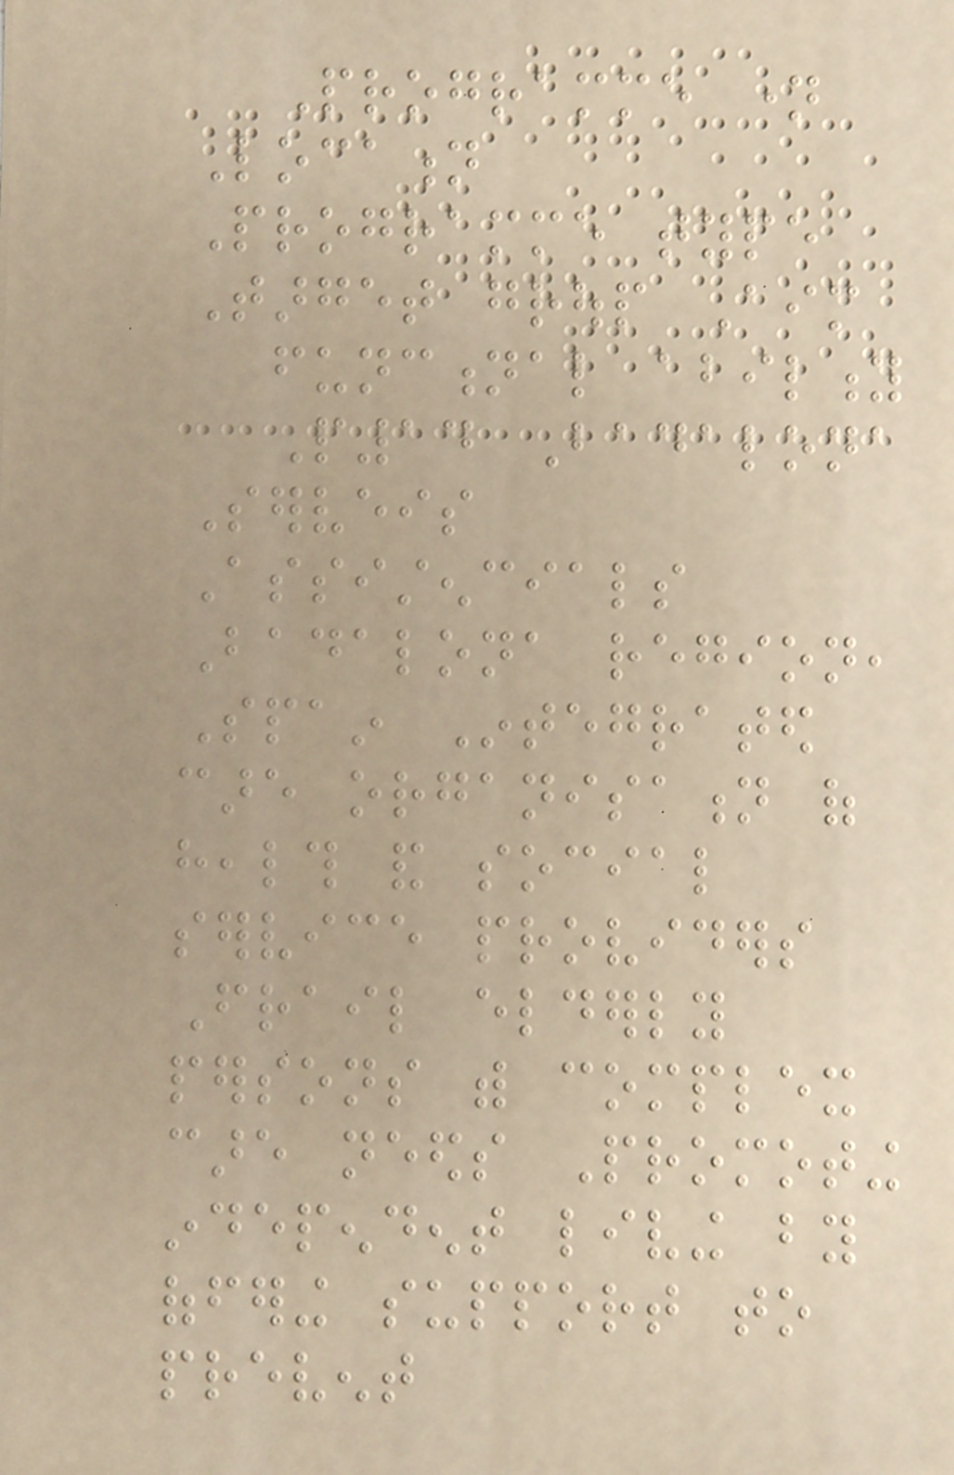Programme name
Location
Programme type
Target group Aim
functional ability
P14 Badalona
Serveis
Assistencials
Badalona region,
Spain Integrated
care organisation of
health and social
service providers
Frail elderly
persons with complex
care needs Promoting
independent living by
offering support to
prevent
